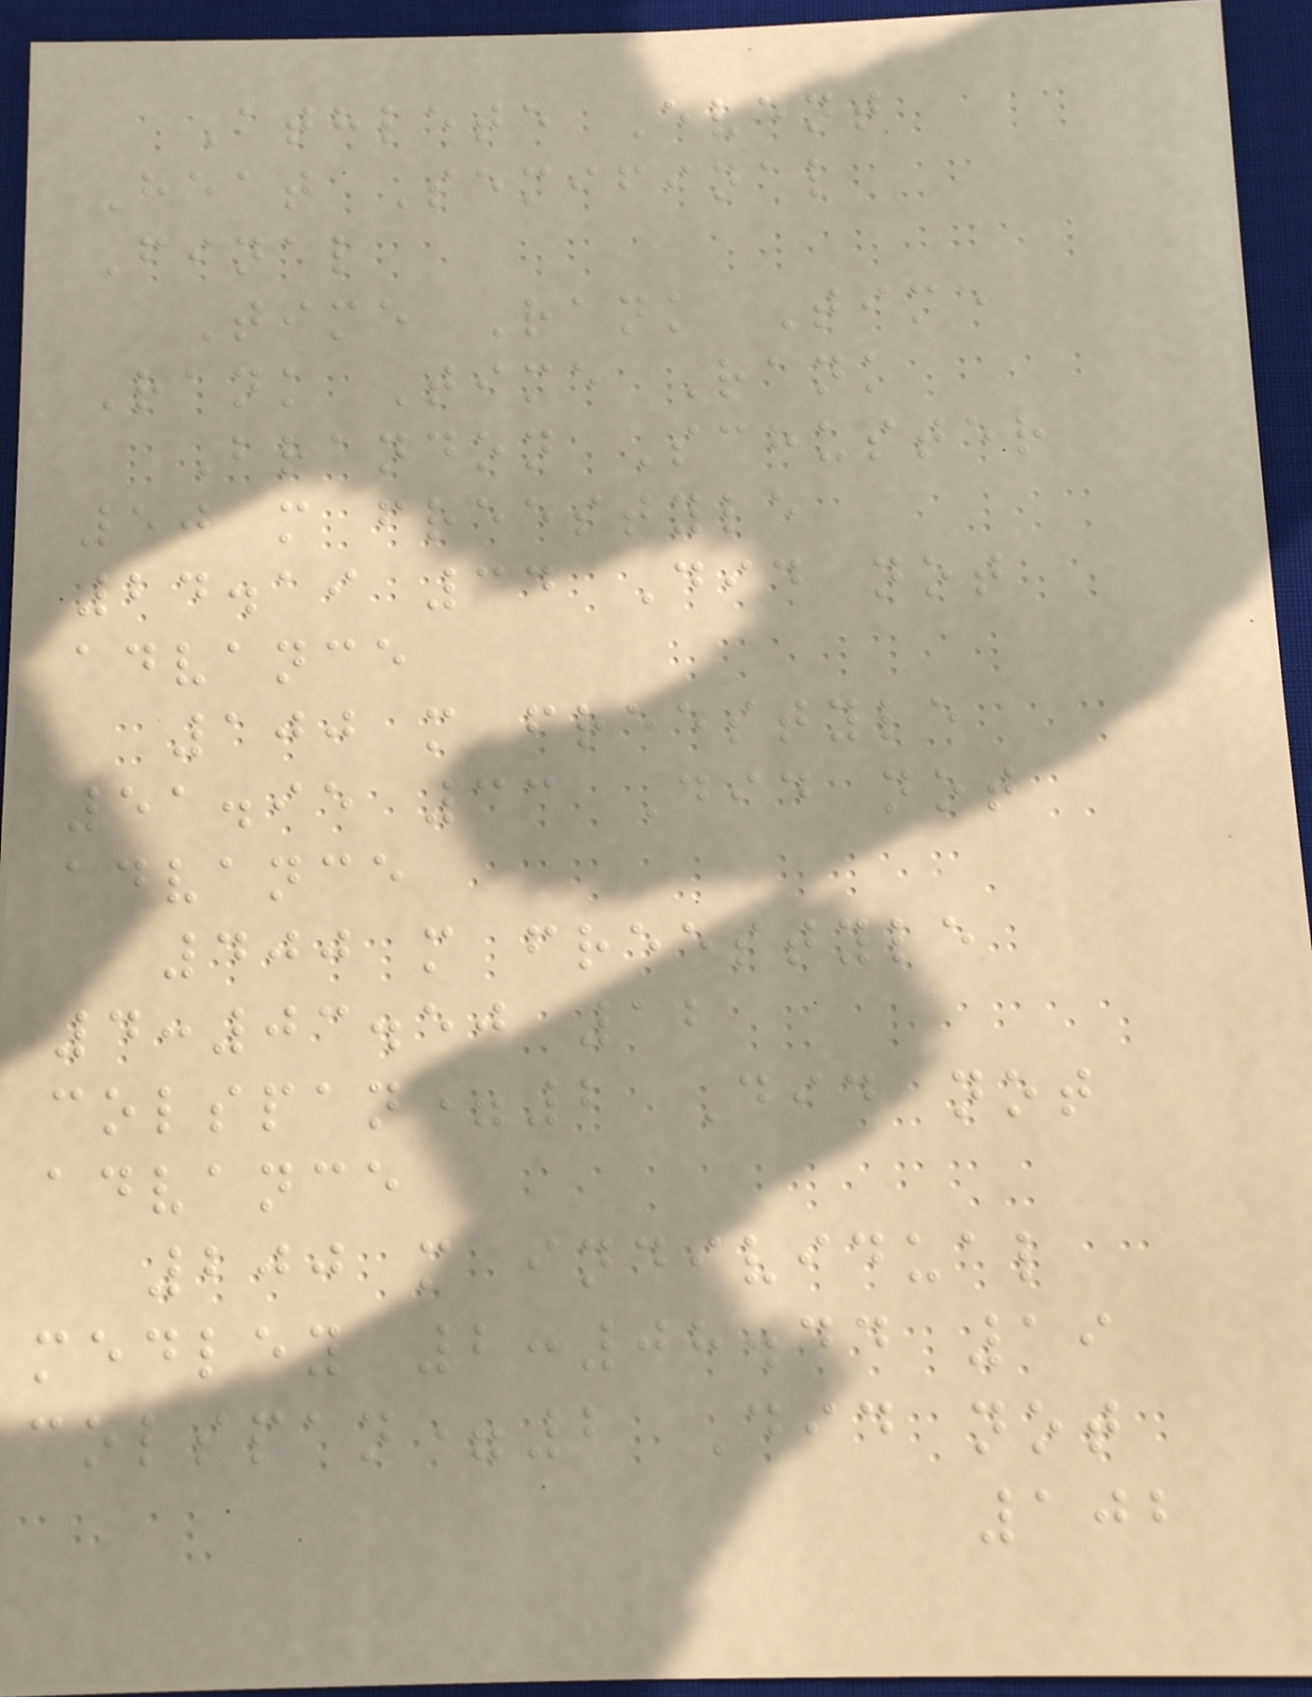Athlete Event
Heat Semifinal
Final
Time Rank Time
Rank Time Rank
Brandon Schuster
50 m freestyle
24.19 34 Did not
advance
100 m freestyle
51.95 33 Did not
advance
400 m freestyle
4:03.50 12
colspan=2 Did not
advance
200 m individual
medley 2:08.44 19
colspan=2 Did not
102
